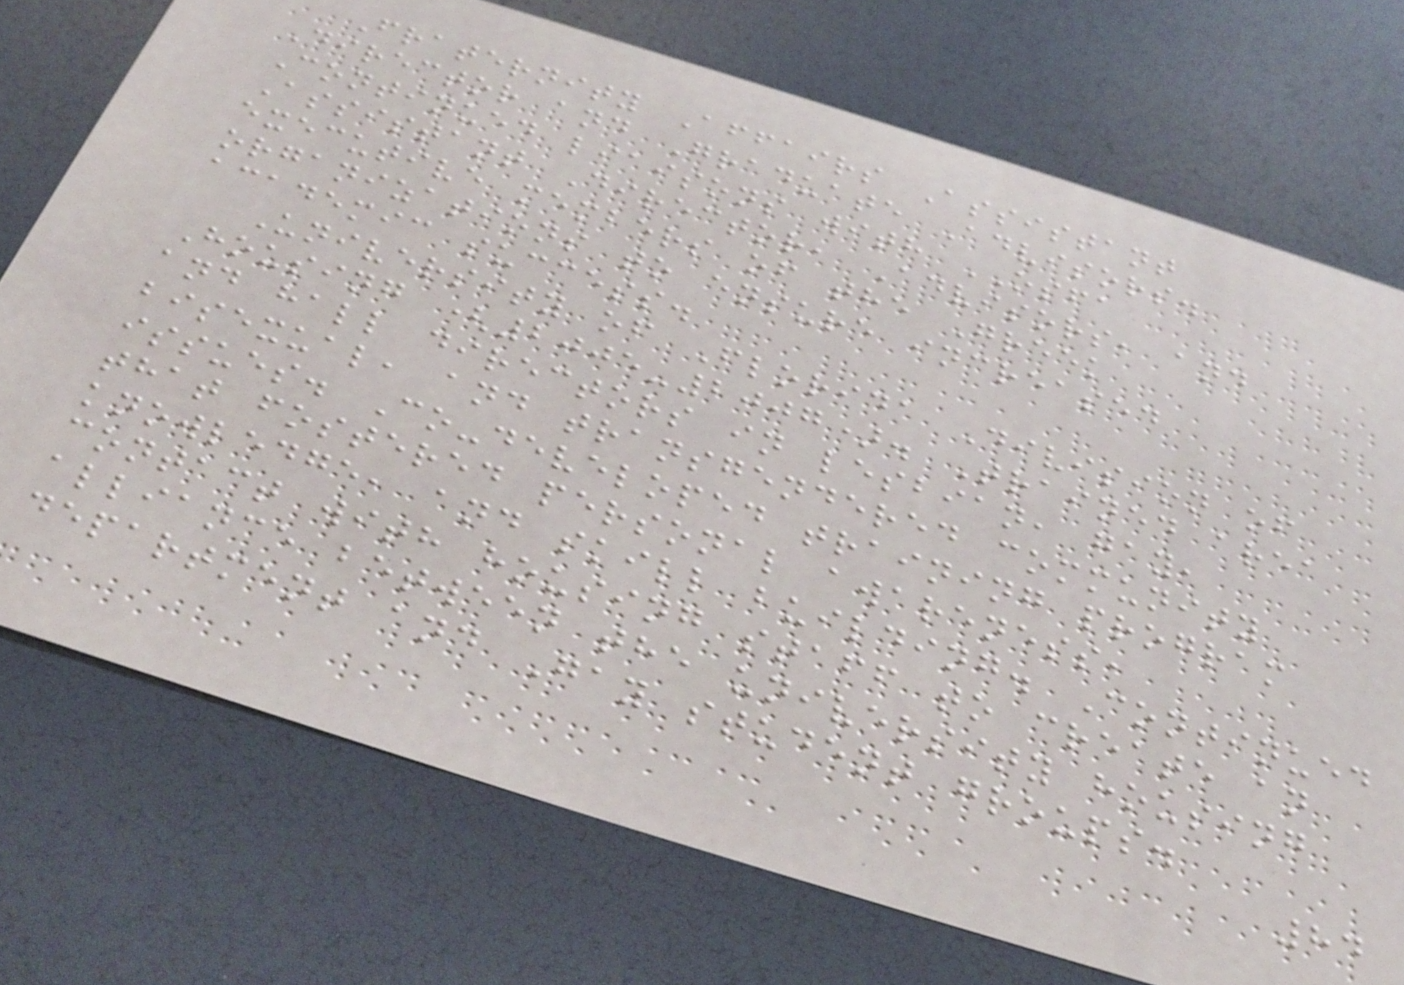Fraternity Affairs Assistant
Director and Graduate Advisors.
Continued liaisons with OSFA
Assistant Director, Advisors, and
executive members of the Greek
organizations to ensure increased
academic success.
University of Florida Division of
Housing (2005-2007). Trained area
and hall directors in lesbian, gay,
bisexual, and transgendered community
issues. Co-developed training program
that fostered personal awareness,
knowledge, and skill building. Continued
contact with housing staff to create an
alliance between the university housing
department and Gay student groups.
84
